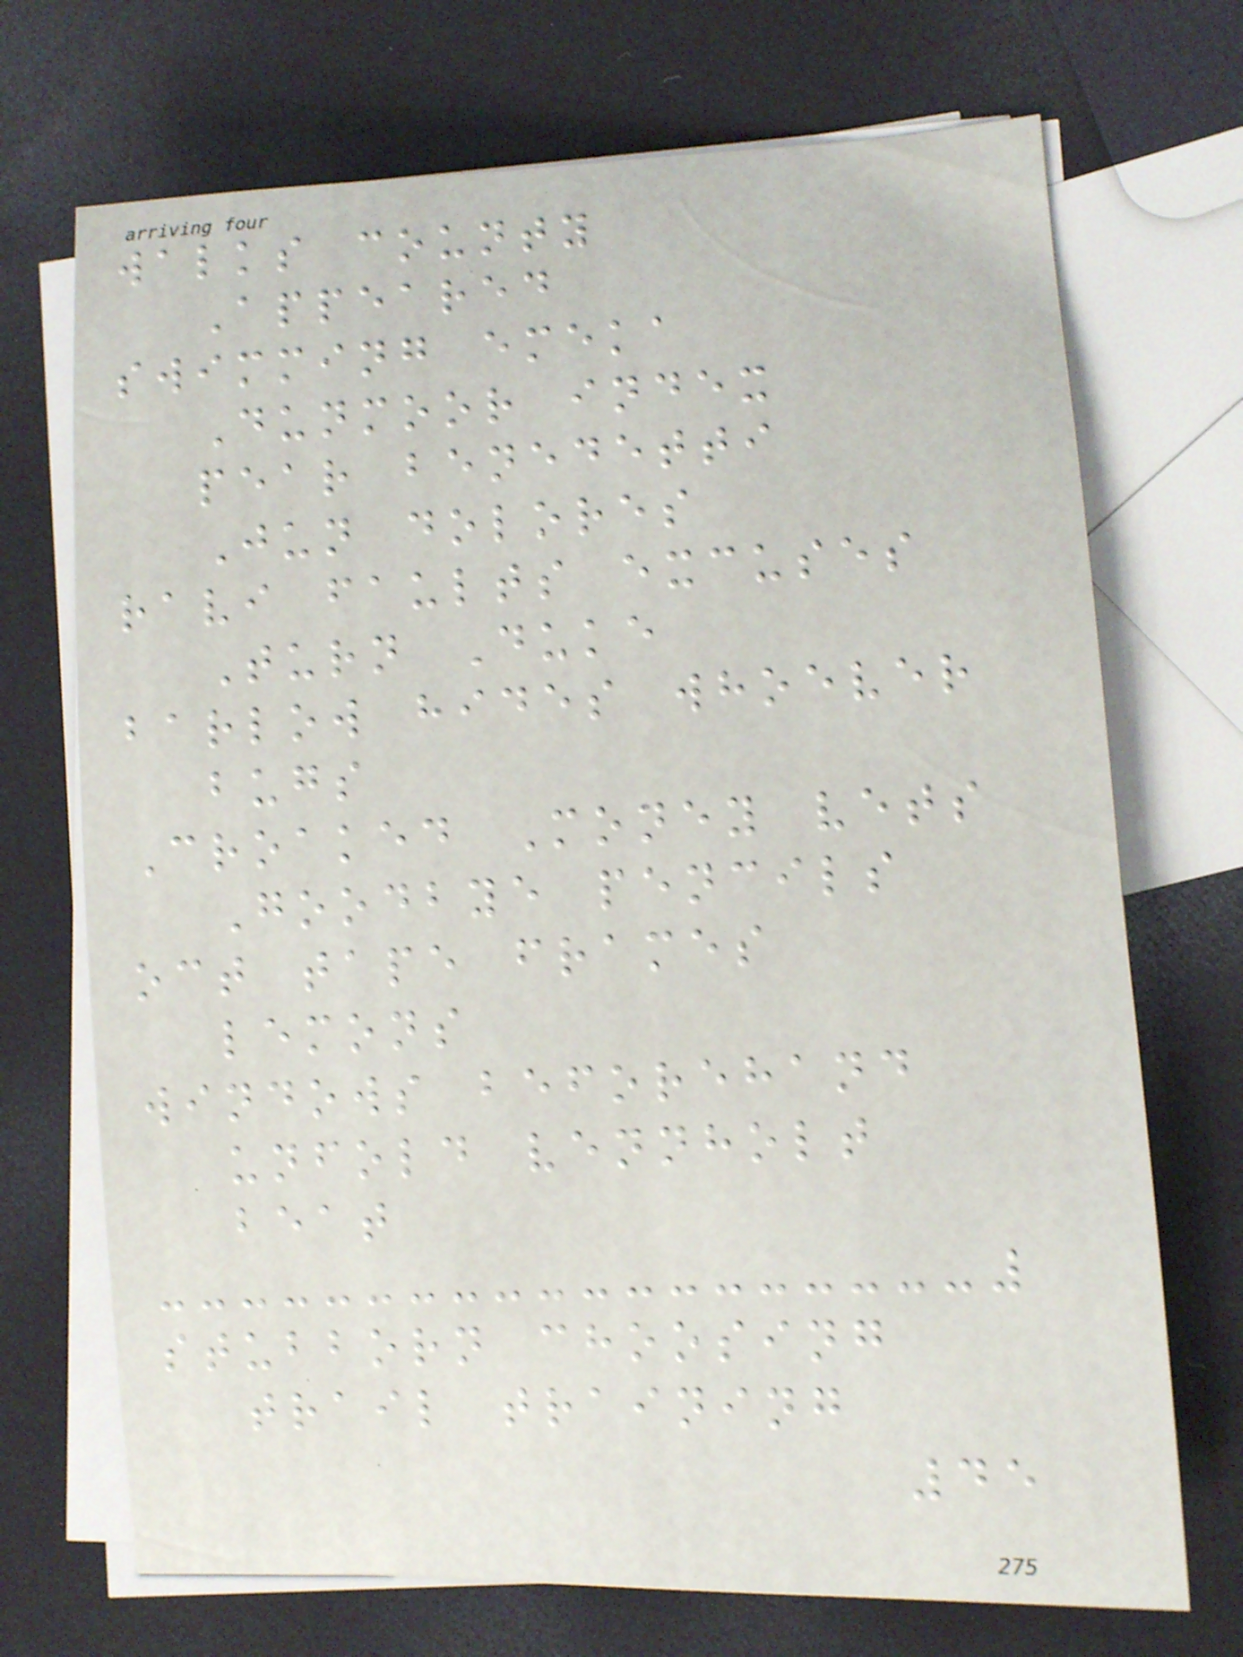walks county
Appeared
swimming emeka
Dunmoor index
pear benedetti
Jun dolores
ravi faults excuses
Turn Duke
barlow hides whoever
bugs
Croaked Money vets
Goodbye pencils
oct tape frames
lemons
windows beforehand
unfold vennholt
beat
stubborn choosing
trail training
45
